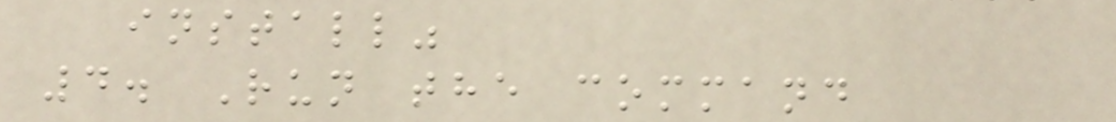install"
4. Run the command
